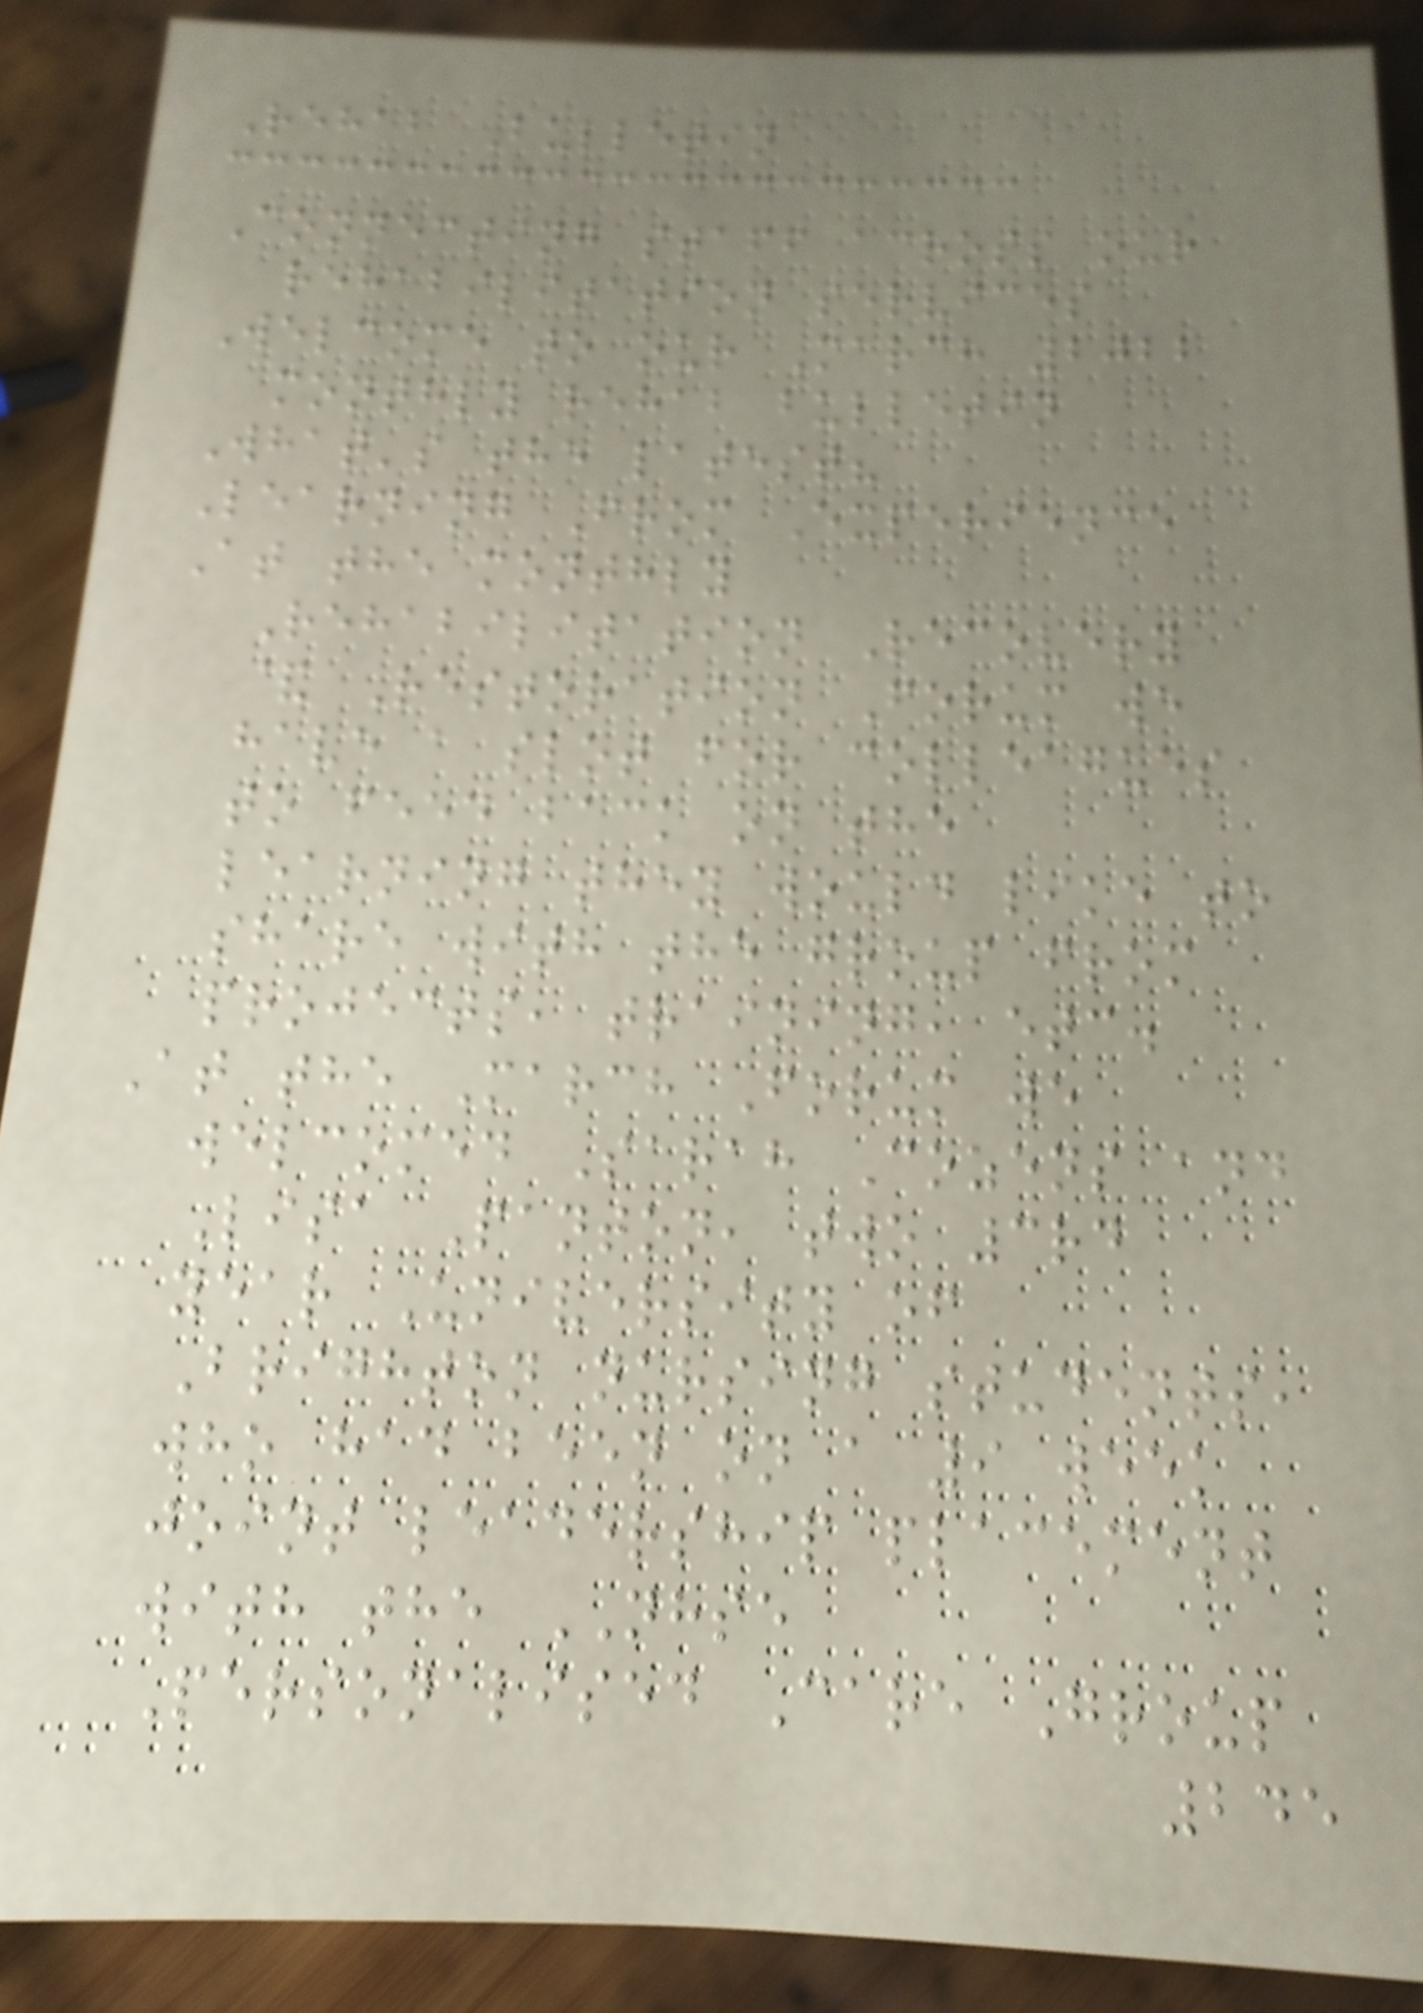Rehab Bulletin
Connecting staff across our
rehabilitation services
Welcome to our March 2022
monthly rehab bulletin
What's the latest?
Learning From Experience
At the monthly
Rehabilitation Recovery
& Restoration Forum we
have a slot for colleagues
to feed back on the
learning they would like to
share with the group from
projects, training, etc.
At the March Forum we
welcomed Sarah Cozens and
Lisa Panton, two 3rd
year University of
Brighton nursing students,
who had been on a 9 week
joint leadership placement
with the NHSE
Personalised Care Group
245
